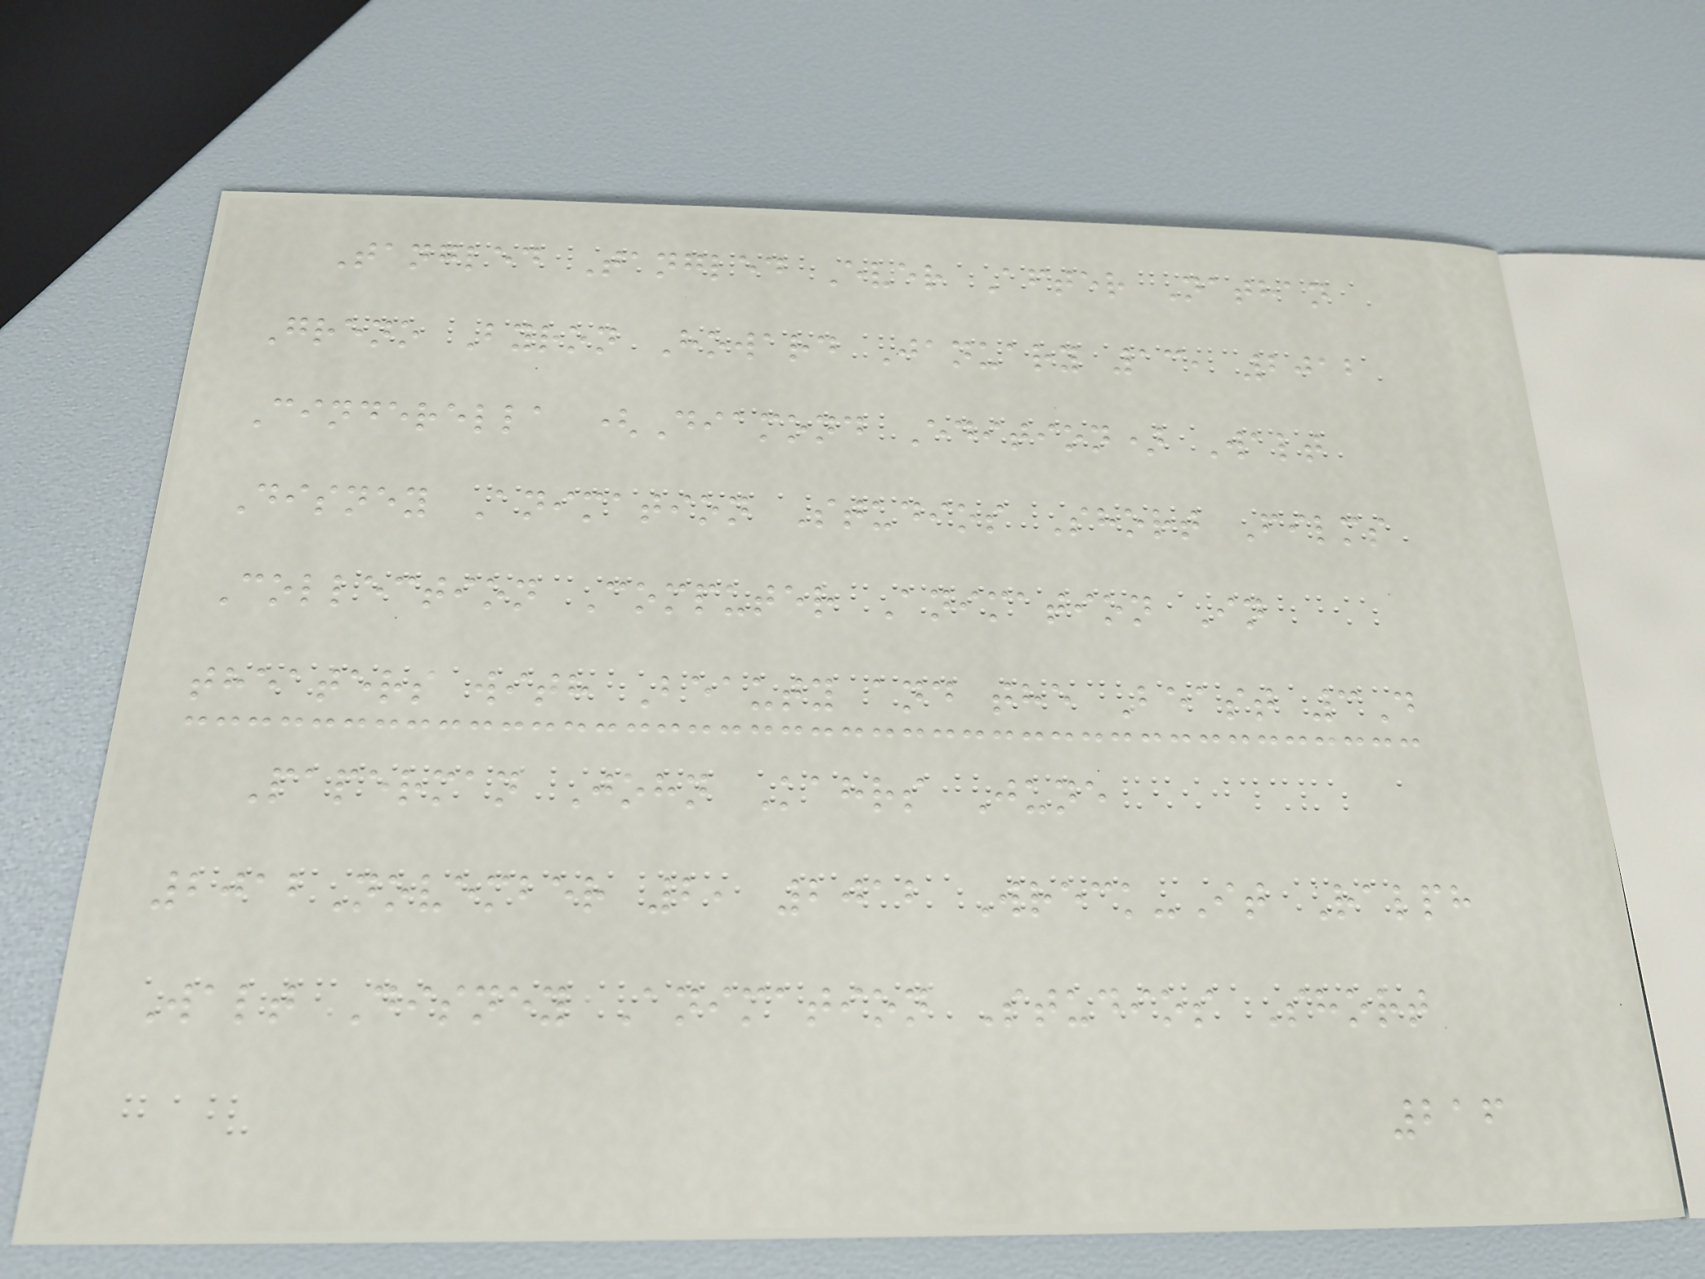Tangled Tangled Ever After Nathan
Greno Byron Howard January 13, 2012
Cinderella (Diamond Edition) Walt
Disney Animation Studios Short Films
Collection Computer Animation In
theaters with Beauty and the Beast 3D
Paperman John Kahrs June
2012November 2, 2012 Wreck-It Ralph
Walt Disney Animation Studios Short
216
